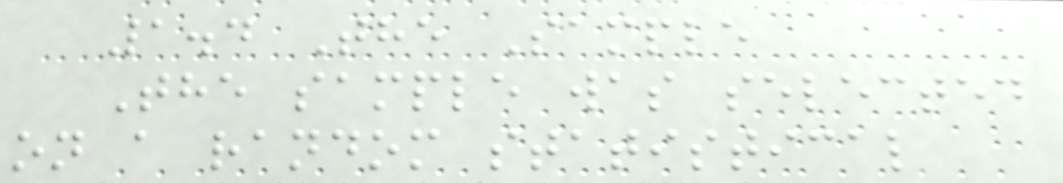1.4 The Sample
The sample was selected
on a random statistical
